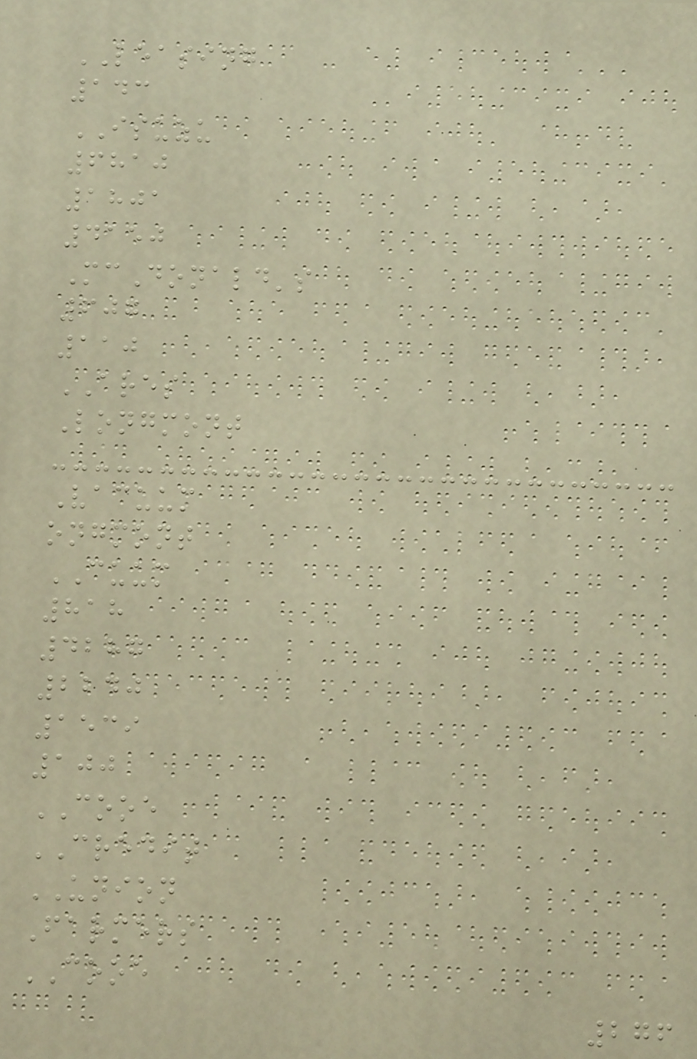LEASING
143
ISUZU
6810
1801
4150
McDonald's
607
110
ARES
Longmont
Vacuum
ongmont
CUUM
818
4287
2240
1539
100
COOE
CREDIT
UNION
Farmers
COOE
276
